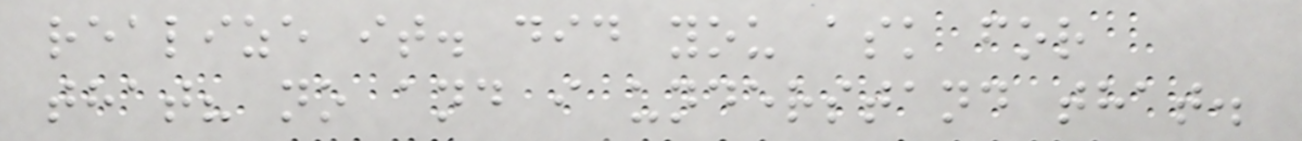realize it. did you ask for
that? no and i understand that.
